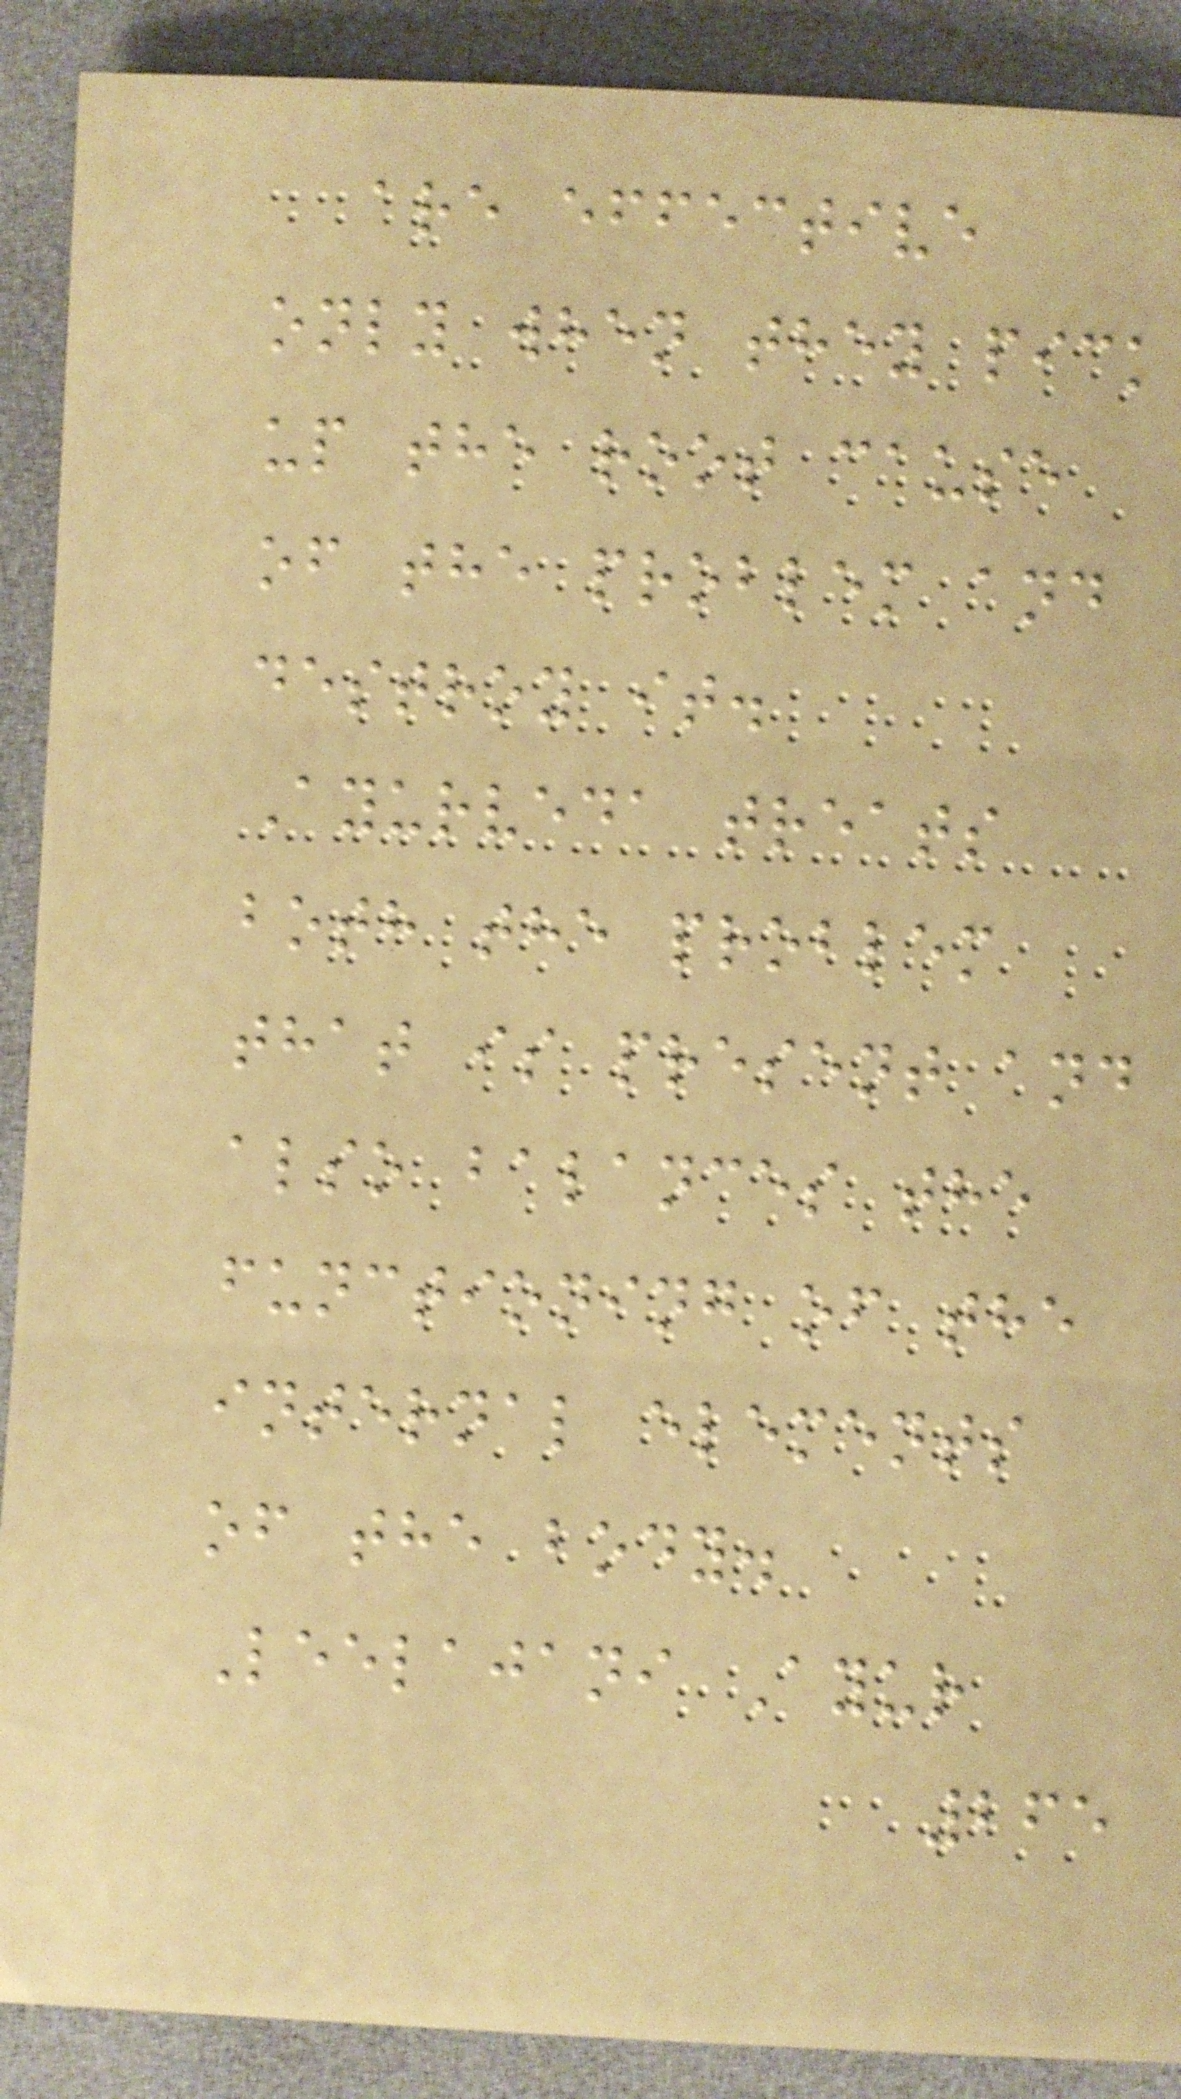are effective
only when they pick
up the root cause
of the problem and
destroy it.
Ayurveda treats
both the problem
that is present and
also balances the
functioning of the
internal elements
of the body.
Leelajani Ayur
265
